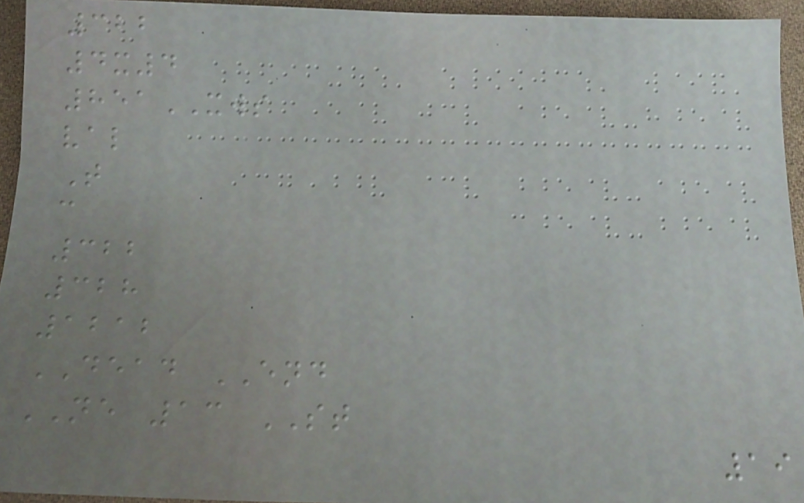322
4x4
851XWS
val
T
c
322
328
1212
DEAD END
NE 13 ST
19
